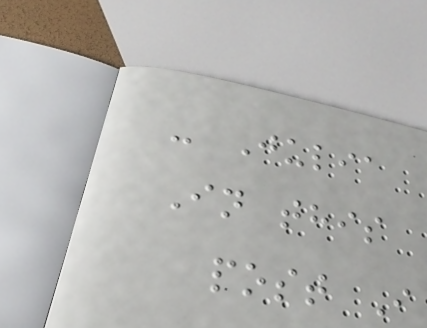- Julia
In this
post I
